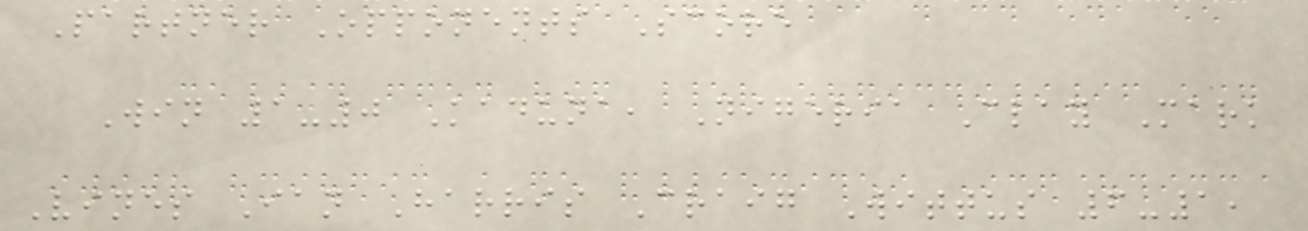Partner Opponents Score
Win 1-0 Kaduna, Nigeria Clay Mark
Vines Ian Harris Craig Wittus 6-1,
